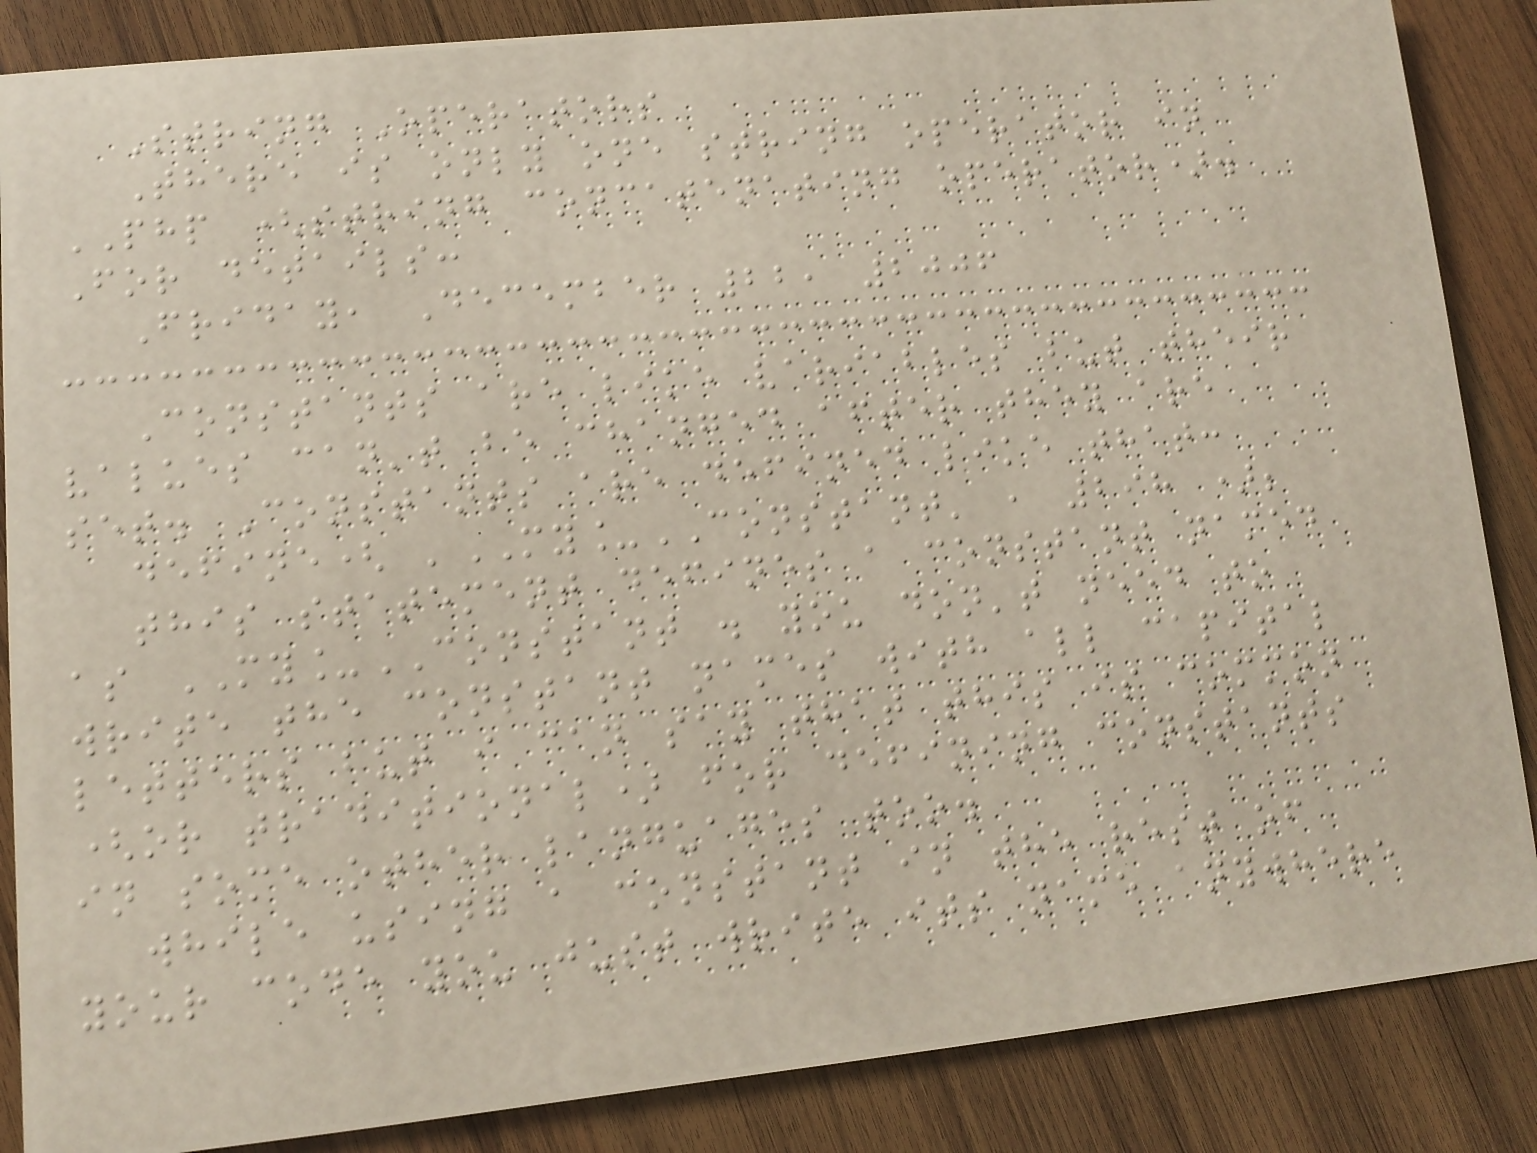String Operators
There is only one string operator in
PHP (string concatenating operator).
For details:
Friday, December 22, 2006
Constants are like variables but their
values can't be changed after they are
set. Constants are defined like that:
define( 'MY_CONSTANT' , 298 );
this statement defines a constant named
as MY_CONSTANT . you don't need to
write the constant names with all capital
letters but i can say that this is common
(or traditional) for defining constants
in some other languages too.
while using a constant in the rest of
your code you just write its name anywhere
